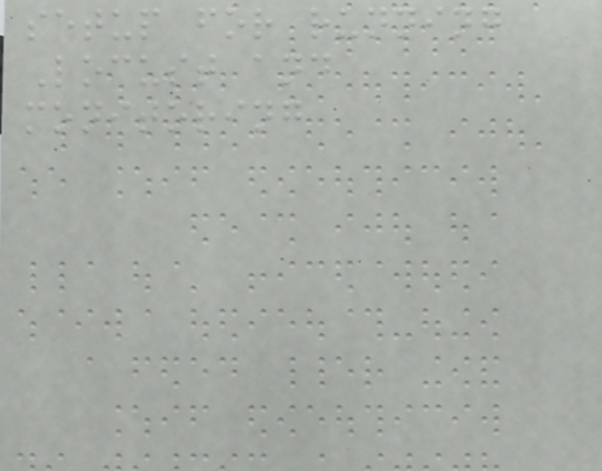setup for running
Locust and
monitoring
